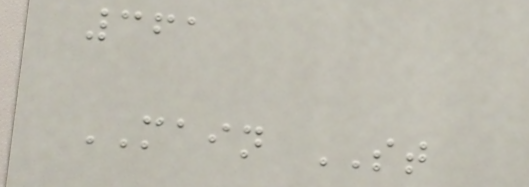361
MAIN ST
